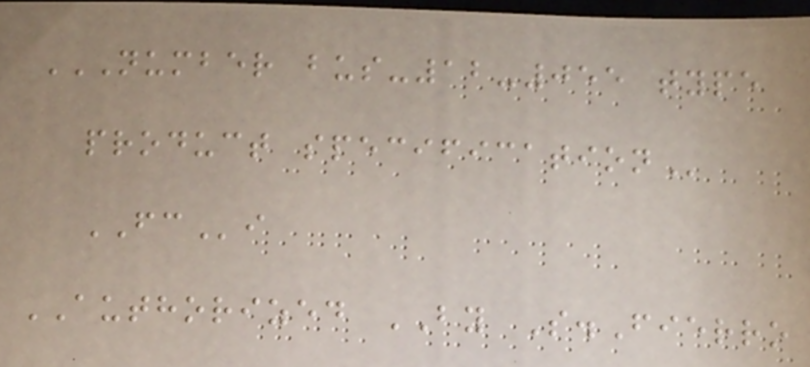NUMBER BUS-12-055 TYPE
PRODUCT SPECIFICATION
FCi
AUTHORIZED BY S.Fierro
